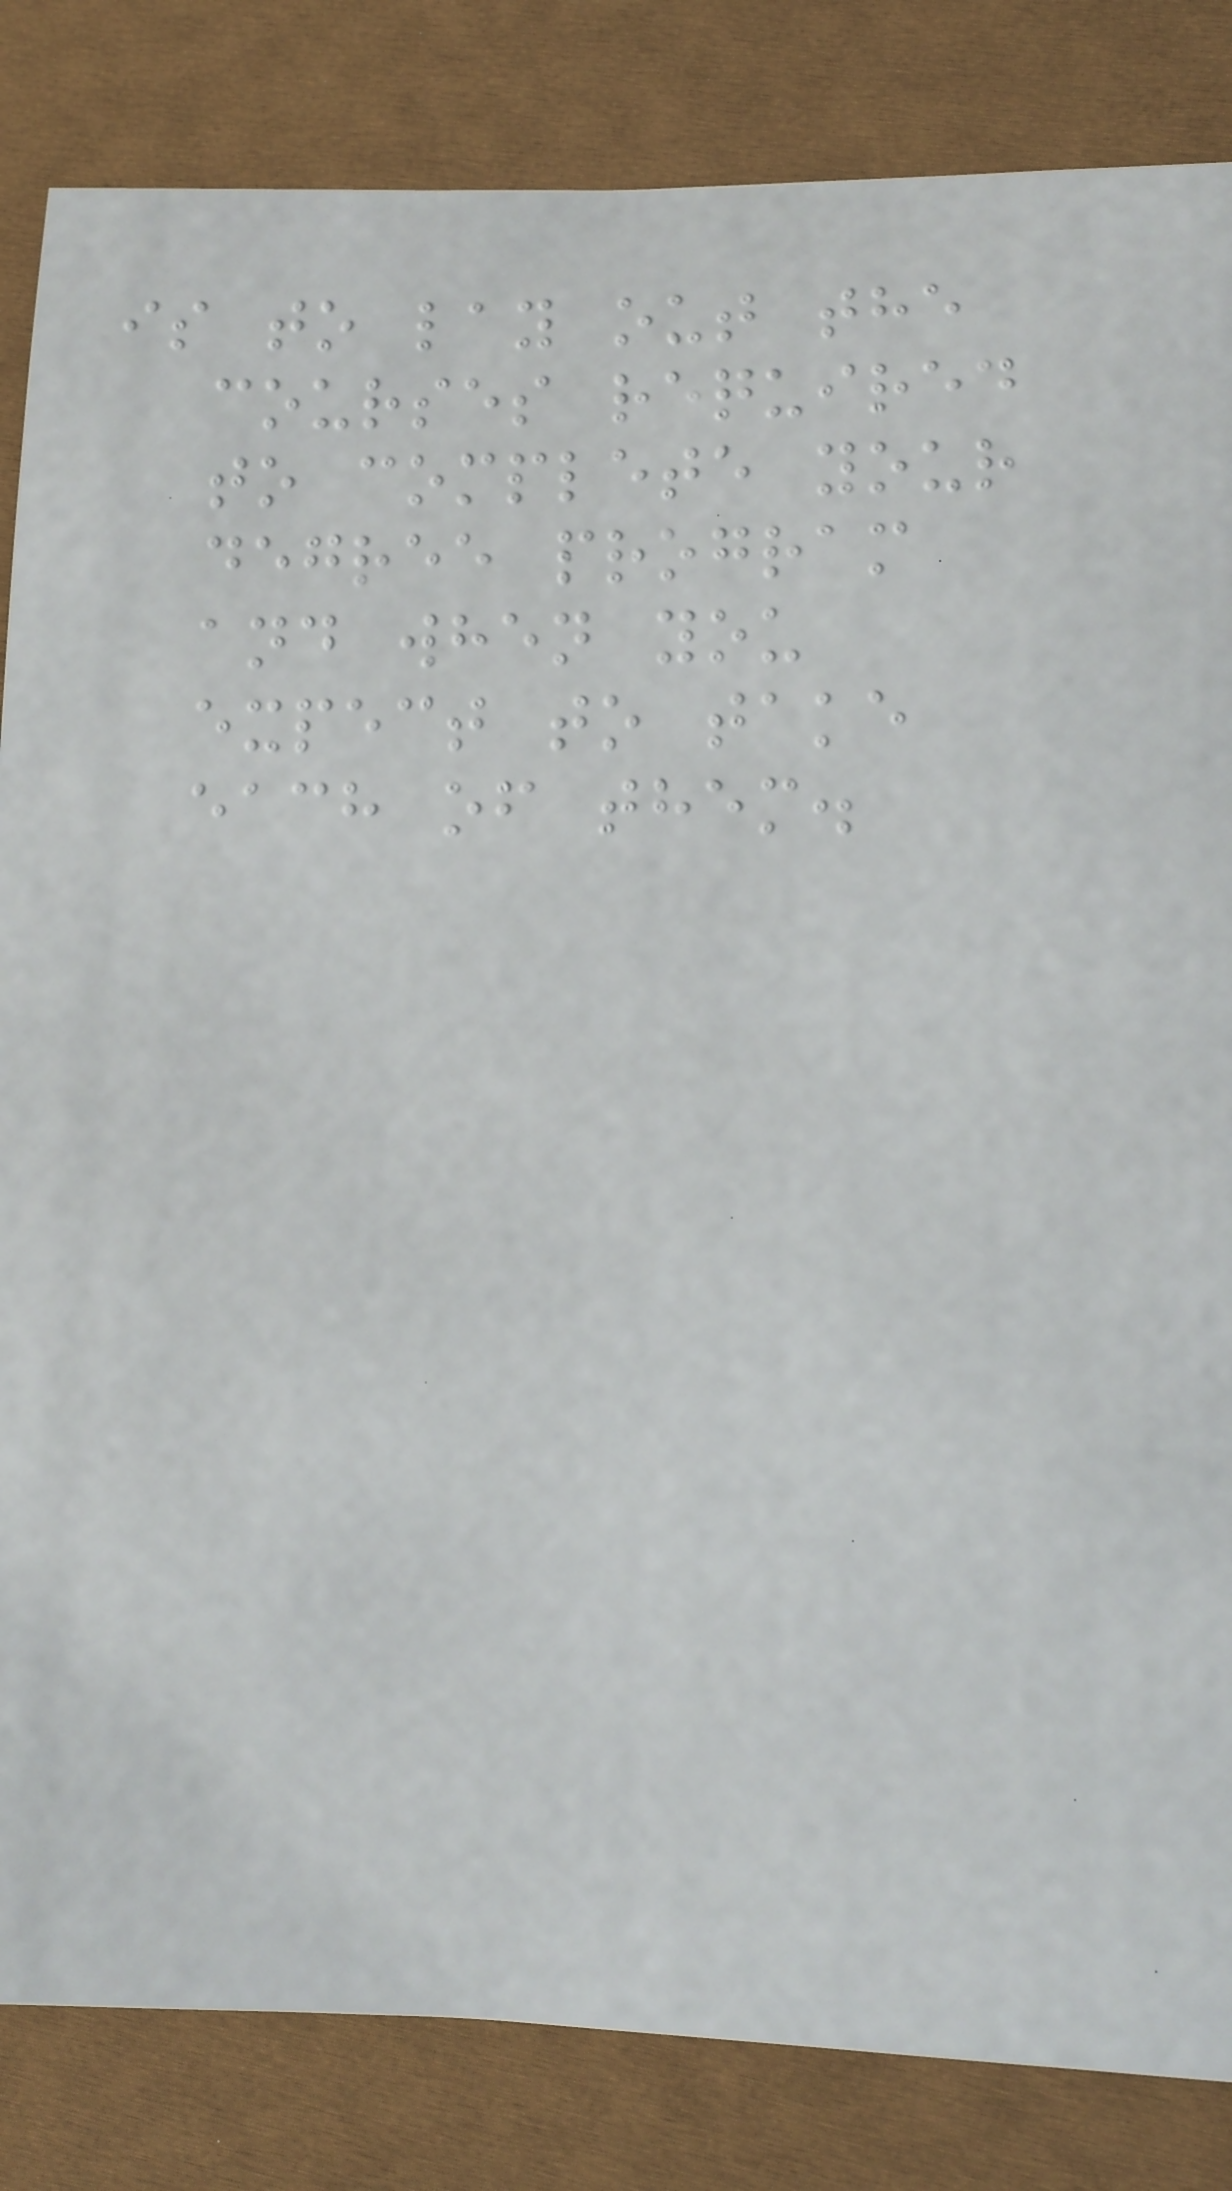is to lay out the
courses required
to complete your
degree program
and when you
expect to take
each of them.
